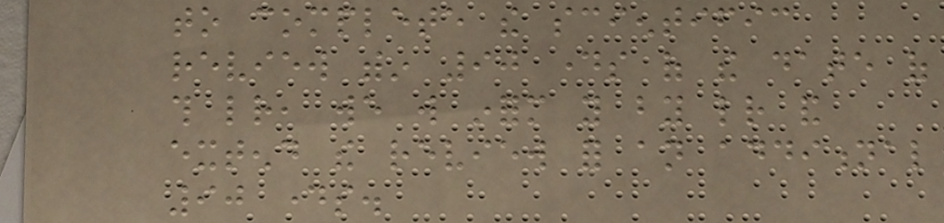to complete the scientific
review within 90 days of the date of
this letter, we will inform you by letter and
extend the review for an additional
90 days.
